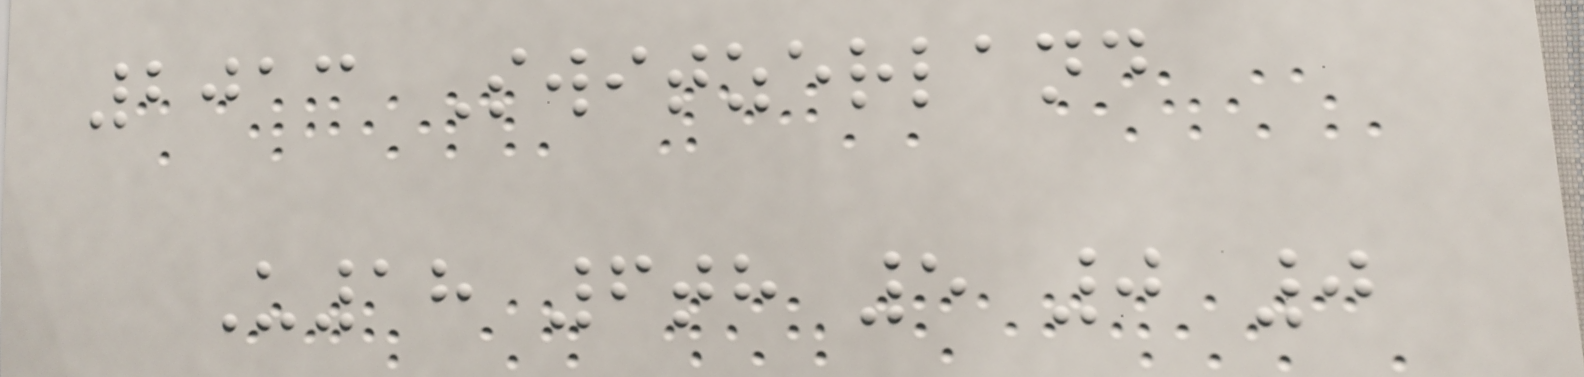2013 Switzerland
U18 6th 5 0 0
